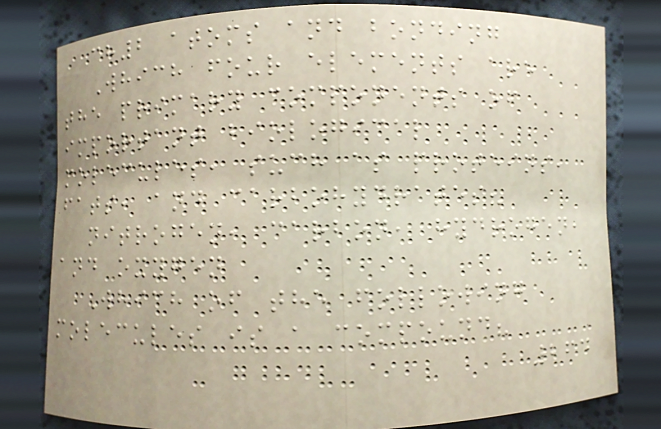ch2 atoms and bonding
Which four elements are
the primary components of
important biological
molecules, such as proteins,
fats, and carbohydrates?
nitrogen, carbon, hydrogen,
and oxygen
Which of the following
molecules is a compound?
264
